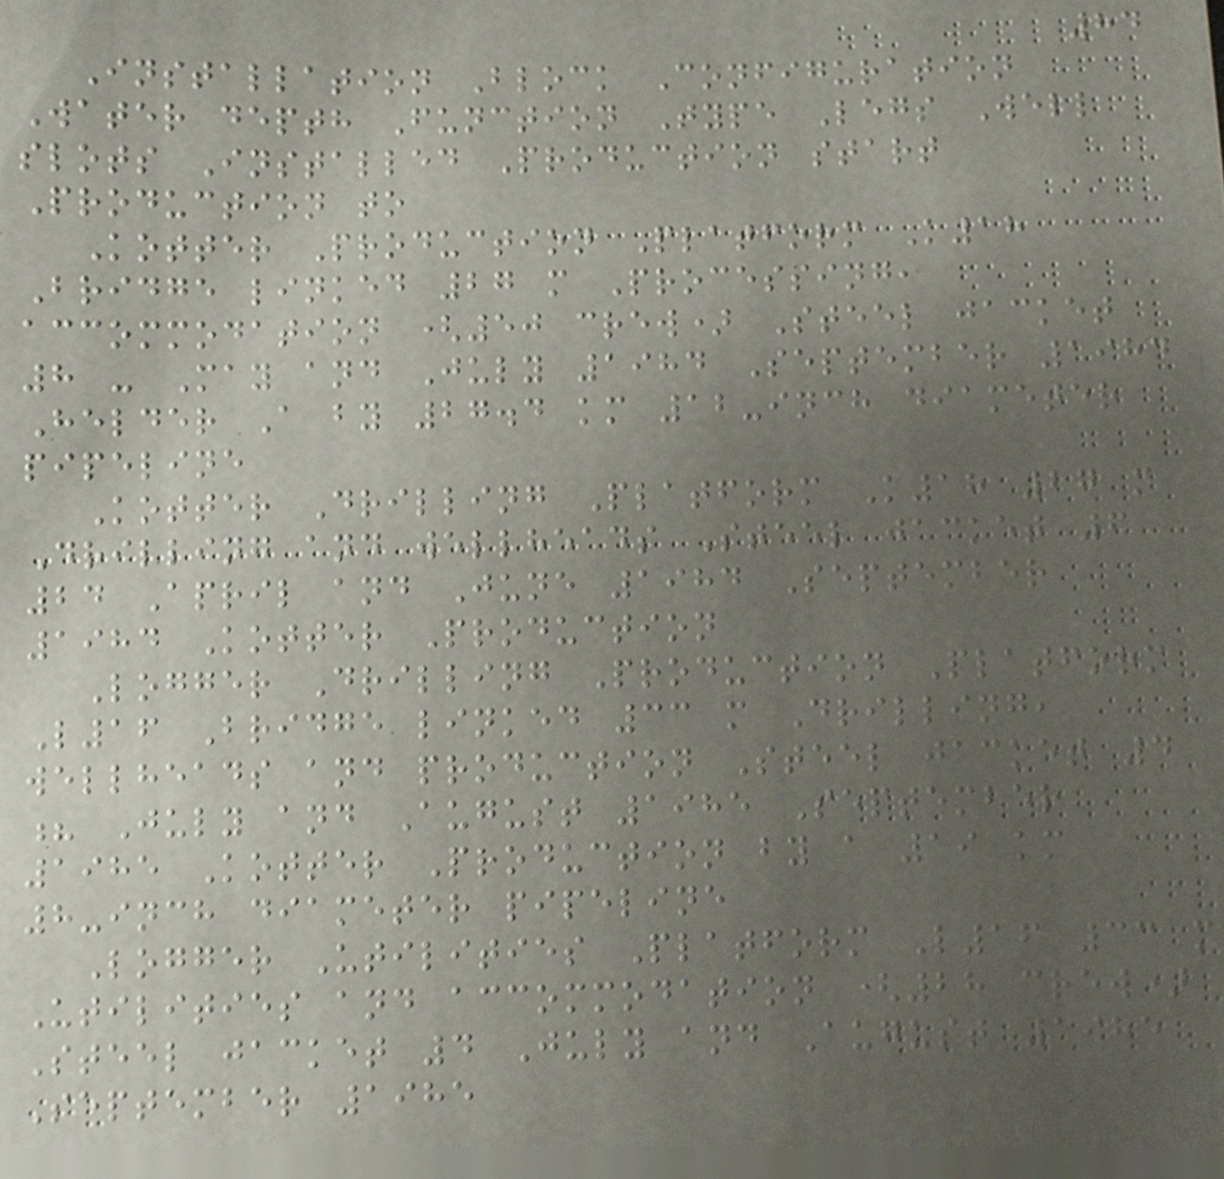84
Installation Block Configuration
Water depth Function Type Legs Well
slots Installed Production start
Production to
Kotter Production Platform K18
Bridge linked 27 m Processing,
accommodation (50 crew) Steel jacket
8 - May and July 1984 September 1984
Helder A by 27.4 km 12-inch diameter
pipeline
Kotter Drilling Platform K18 27 m
Drilling and wellheads Steel jacket 6
24 April and June 1984 September
1984 Kotter Production
Logger Drilling Production Platform
L16 Bridge linked 33 m Drilling,
wellheads and production Steel jacket 4
? July and August 1985 September
1985 Kotter Production by a 19 km
8-inch diameter pipeline
Logger Utilities Platform L16 33 m
Utilities and accommodation (28 crew)
Steel jacket 4 July and August 1985
September 1985
